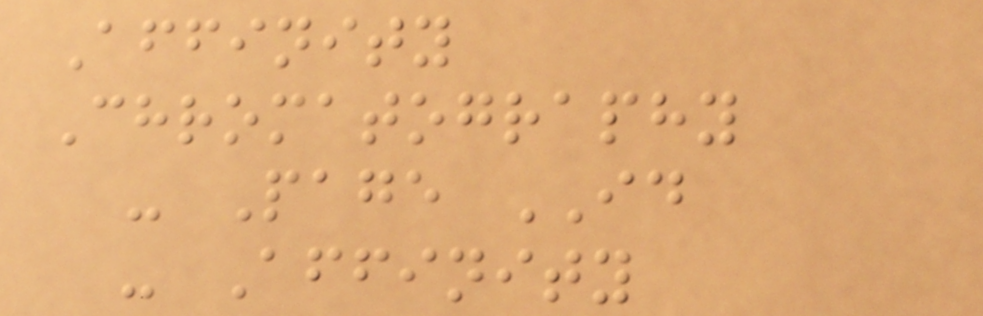Affinity
Chromatography
- Page ID
- Affinity
